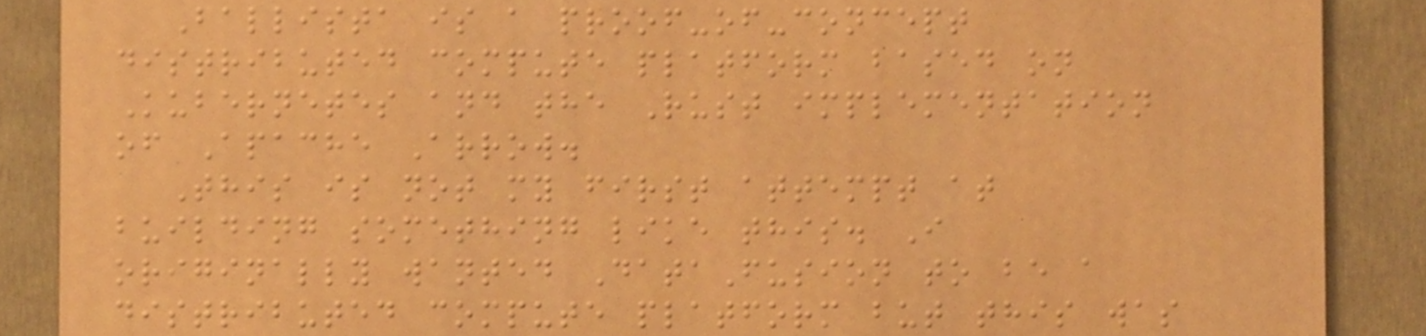Ballista is a proof-of-concept
distributed compute platform based on
Kubernetes and the Rust implementation
of Apache Arrow.
This is not my first attempt at
building something like this. I
originally wanted DataFusion to be a
distributed compute platform but this was
